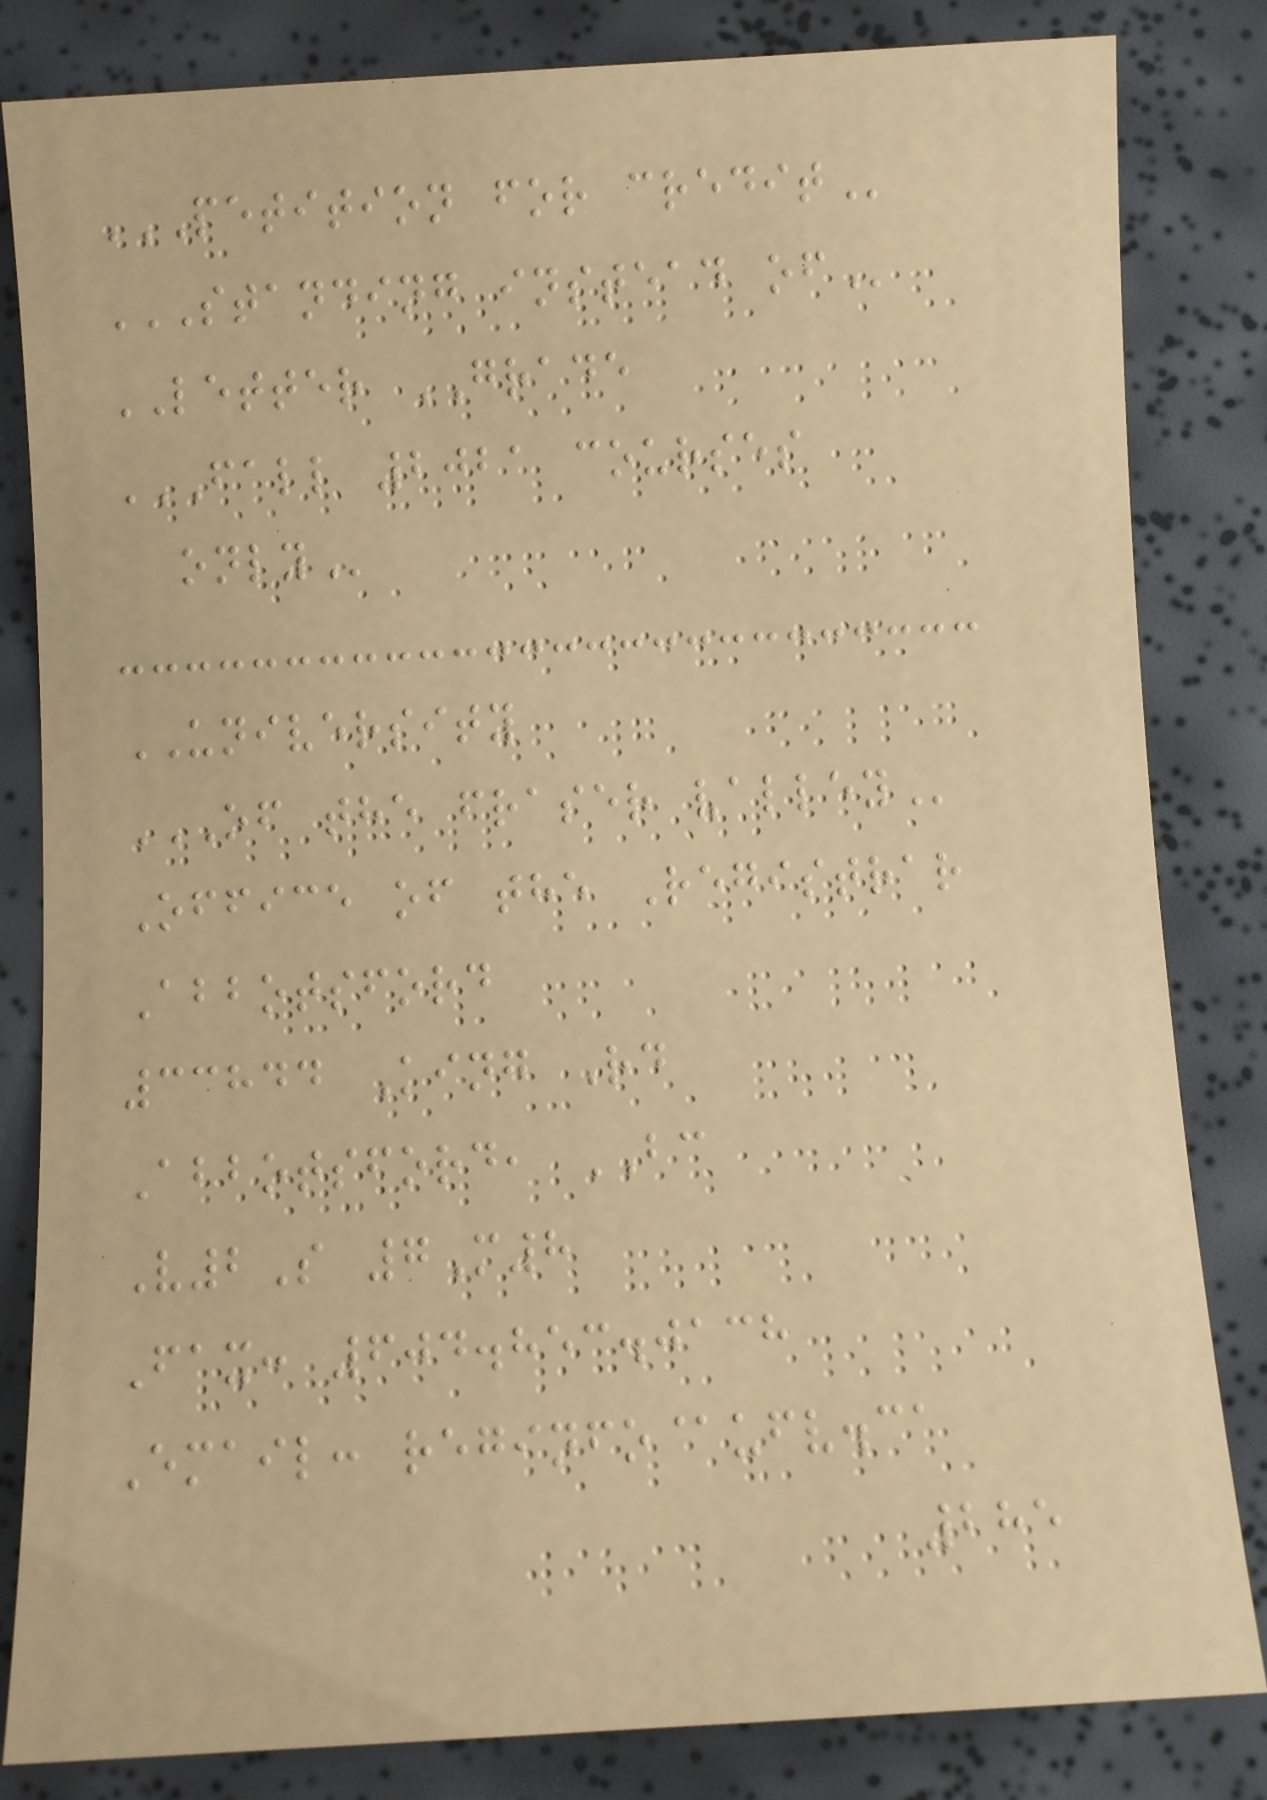PETITION FOR CREDIT
STANDING INSTEAD OF
LETTER GRADE
FALL 2021 COURSES
ONLY
UNIVERSITY
OF THE FRASER VALLEY
Office of the Registrar
Abbotsford
33844 King Rd
Abbotsford, BC
V2S 7M8
Fax: 604.853.0138
Email: reginfo@ufv.ca
285
